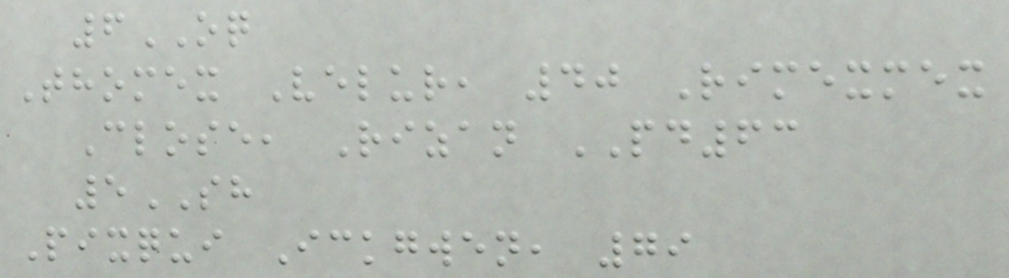6OQ
Thomex Velur, 40 Rimexmex
Close, Rizan PD63
5SH
Pixqui Ickgwen, 79
